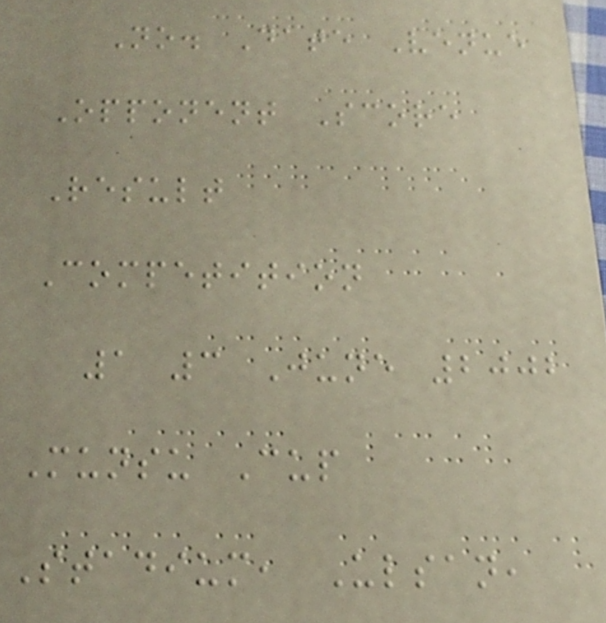No. Date Venue
Opponent Score
Result
Competition
1 3 June 2002
Munsu Cup
Stadium, Ulsan,
